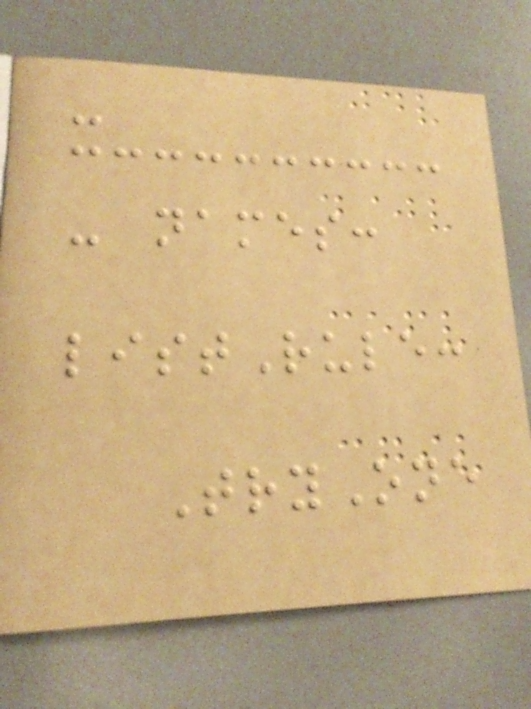-
- names:
listRule:
TryOne
